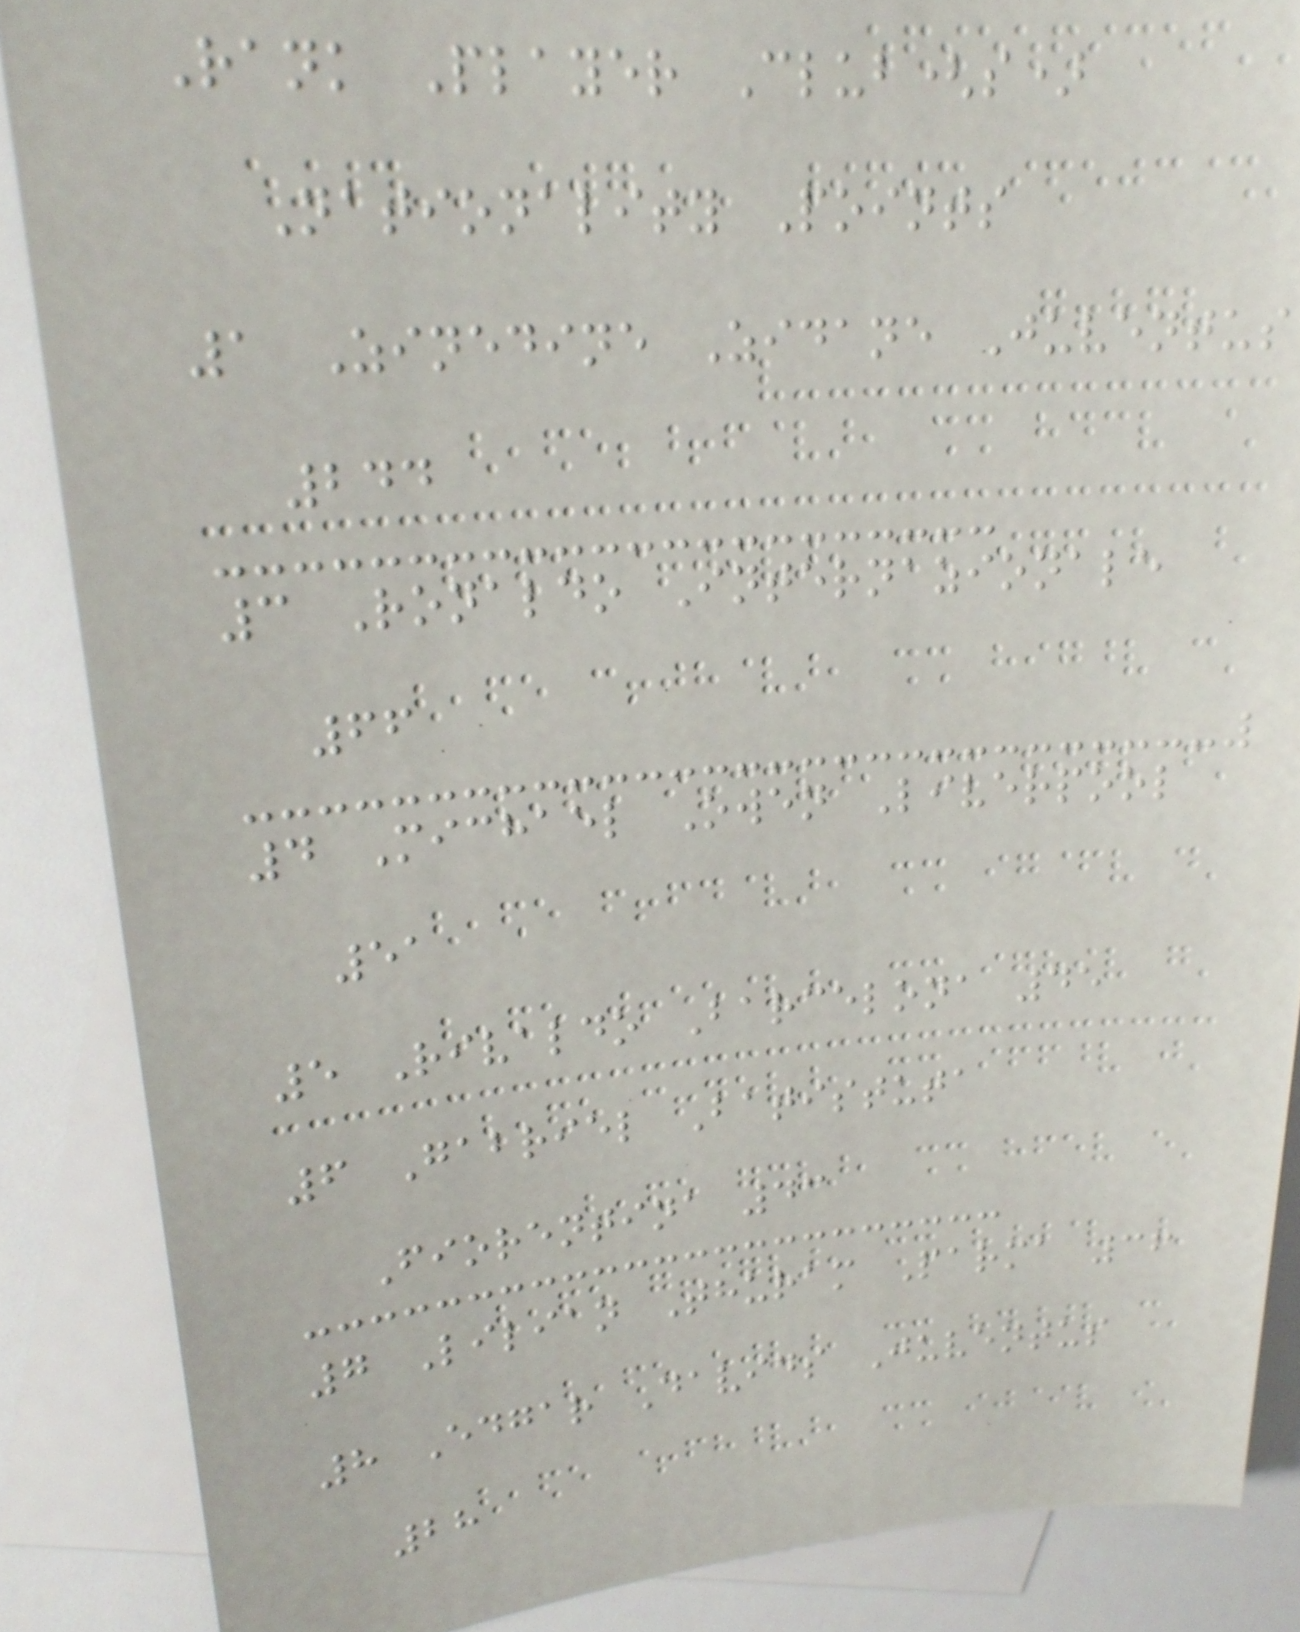Rank Player Club(s)
Nationality Points
1 Zinedine Zidane Juventus
244
3 Ronaldo Internazionale
66
4 Michael Owen Liverpool
51
5 Rivaldo Barcelona 45
6 Gabriel Batistuta
Fiorentina 43
7 Lilian Thuram Parma 36
8 Edgar Davids Juventus
28
